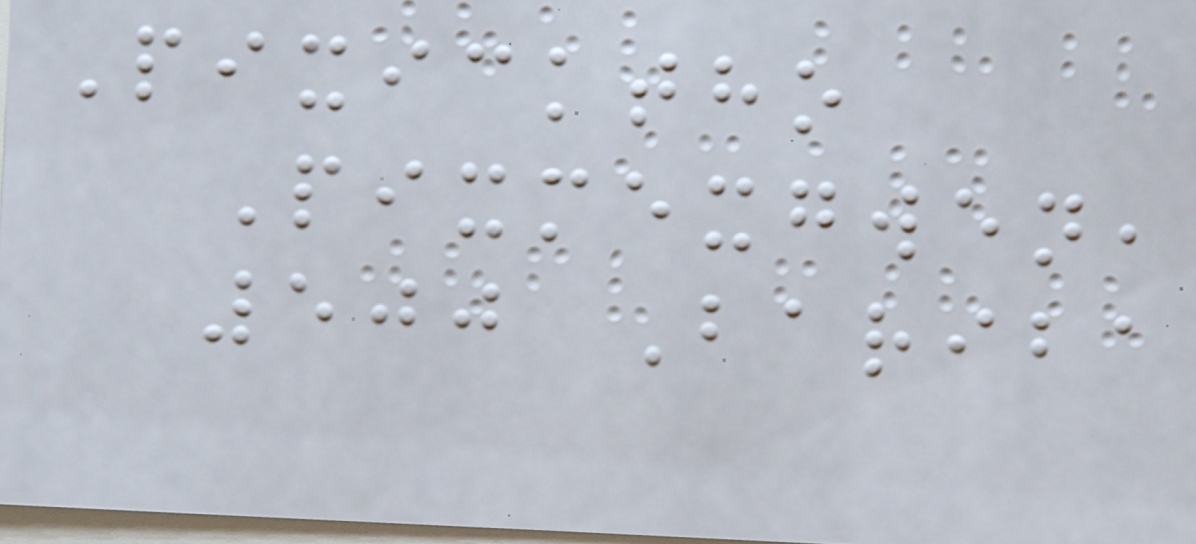Pixicktho
Pixmexgwen,
500 Bariba
